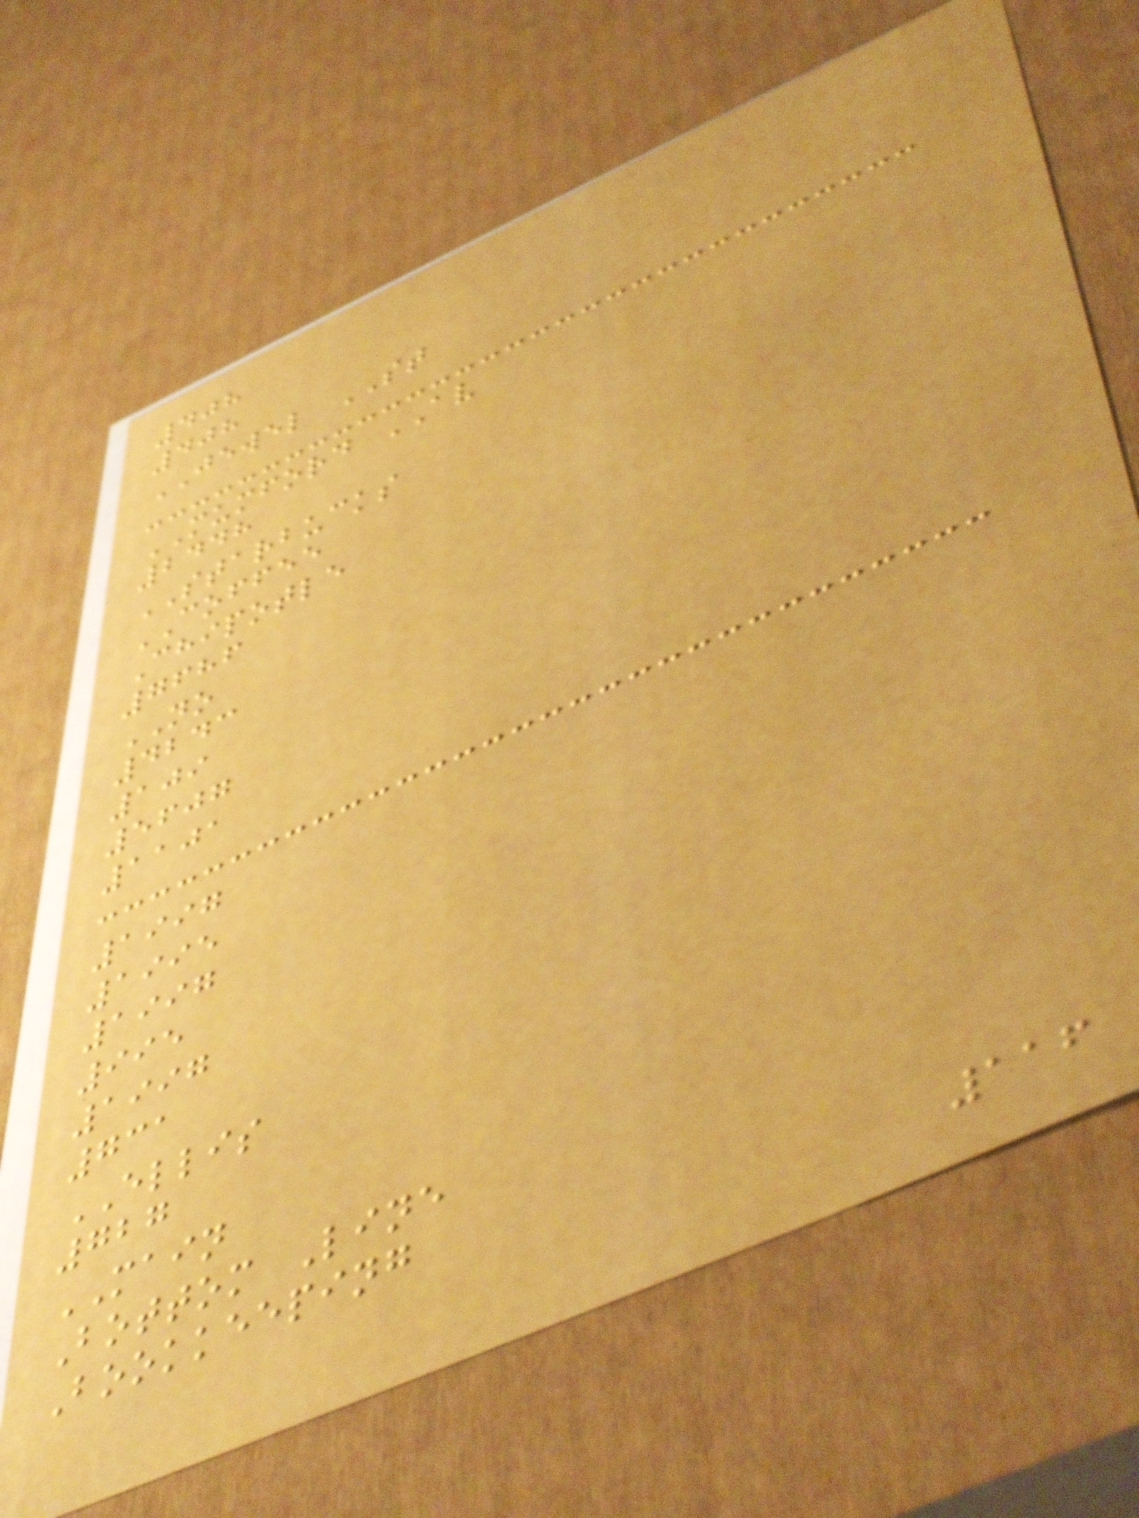408
408
JEWEL ST
MUMFORD AV
2448
STARBUCKS
COFFEE
Chipotle
7686
NO
4243
109
5607
1101
1997
1995
1997
995
1997
731
ELLIS
727
MAIN
Bottom Line
Bookkeeping
116
